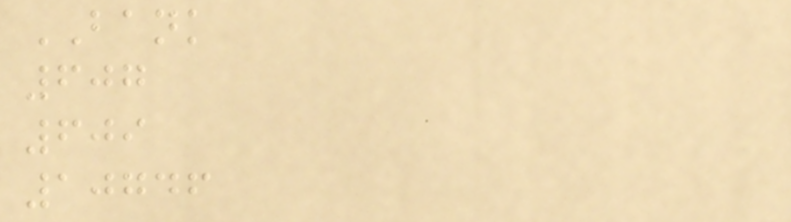BANK
607
609
10746
